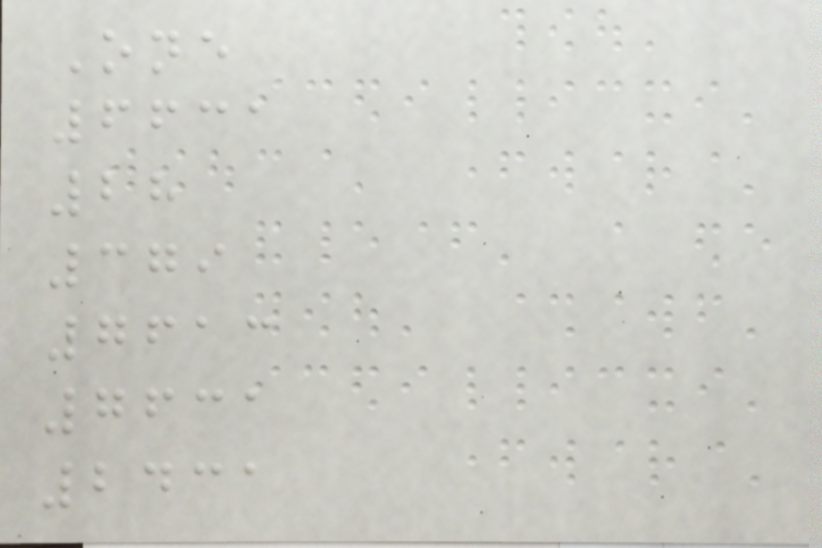One
6631
28
379
7613
7631
2431
